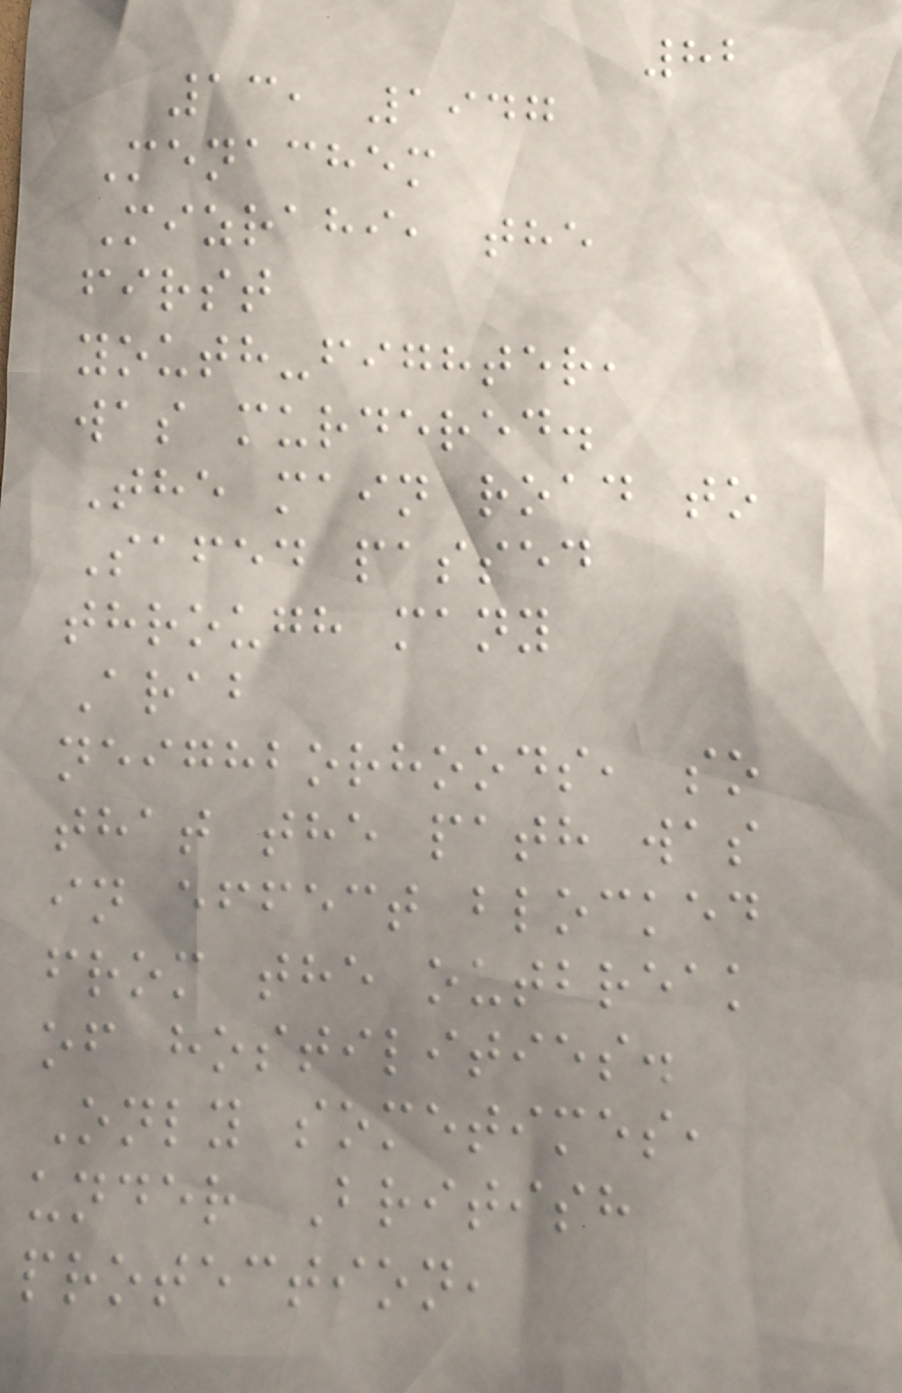82
13, 1947
Menachem
Mizrahi, the
first
youth-fighter,
was murdered.
The main road to
Safed passed
through many
Arab
neighborhoods, so
that the path was
in effect blocked
from the outbreak
of hostilities.
Only sometimes,
under British
protection,
